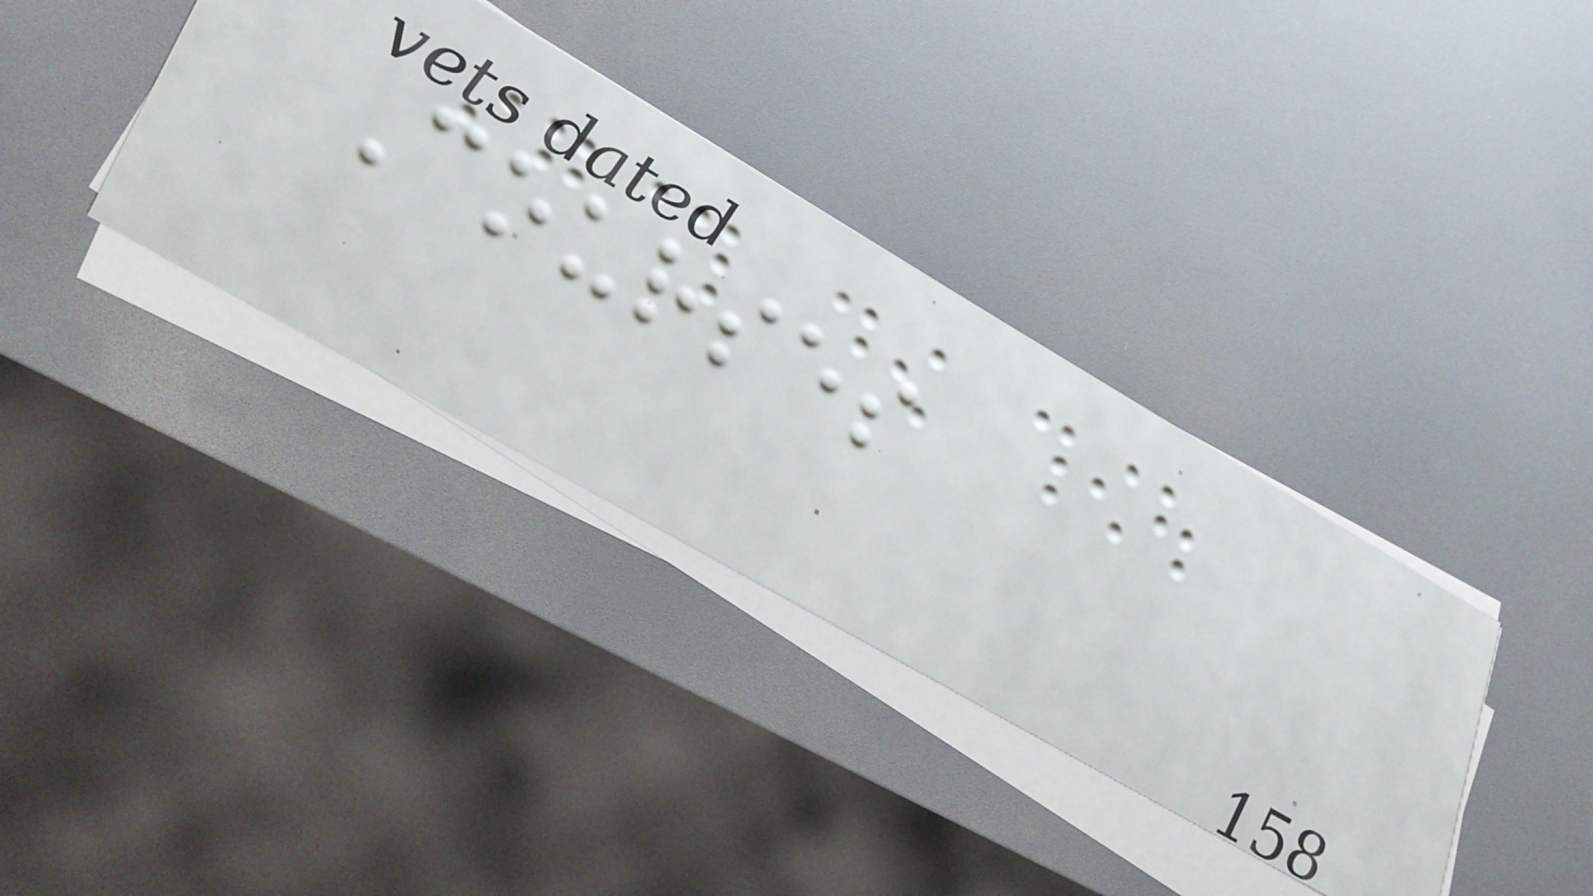Courses
